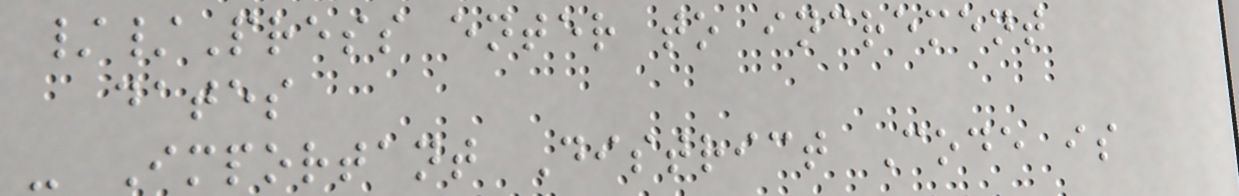//Press enter to increment
dates
- Important District Code is
